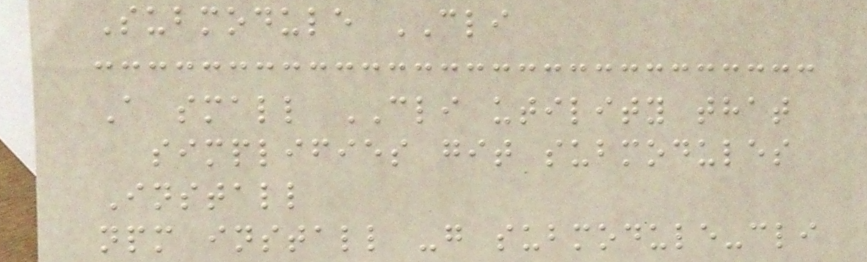Submodule CLI
A small CLI utility that
simplifies git submodules
Install
npm install -g submodule-cli
